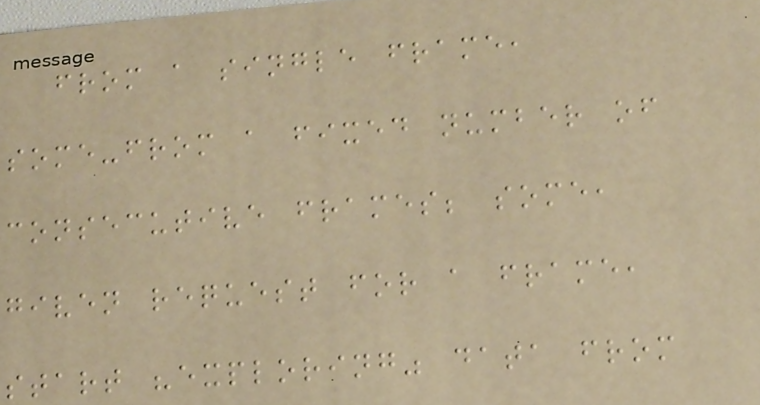from a single frame,
some-from a fixed number of
consecutive frames; some,
given request for a frame,
start "exploring" data from
